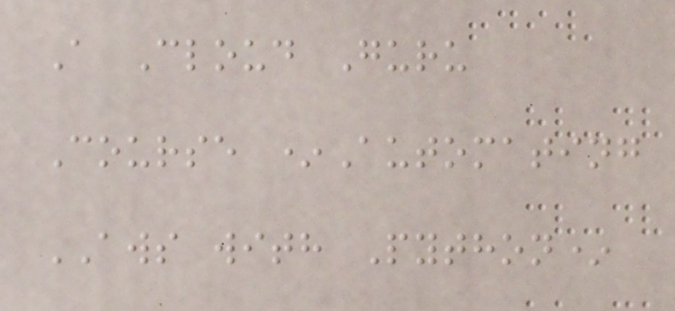A Cloud Guru
Course *Automating
AWS with Python*
